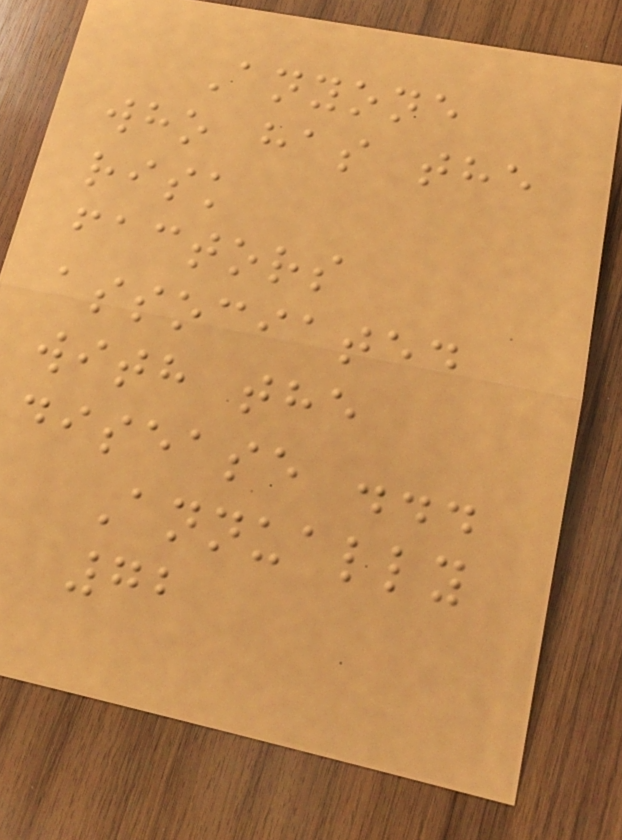Anyone
who has the
risk
factors
associated
with the
disease ...
Annually
72
